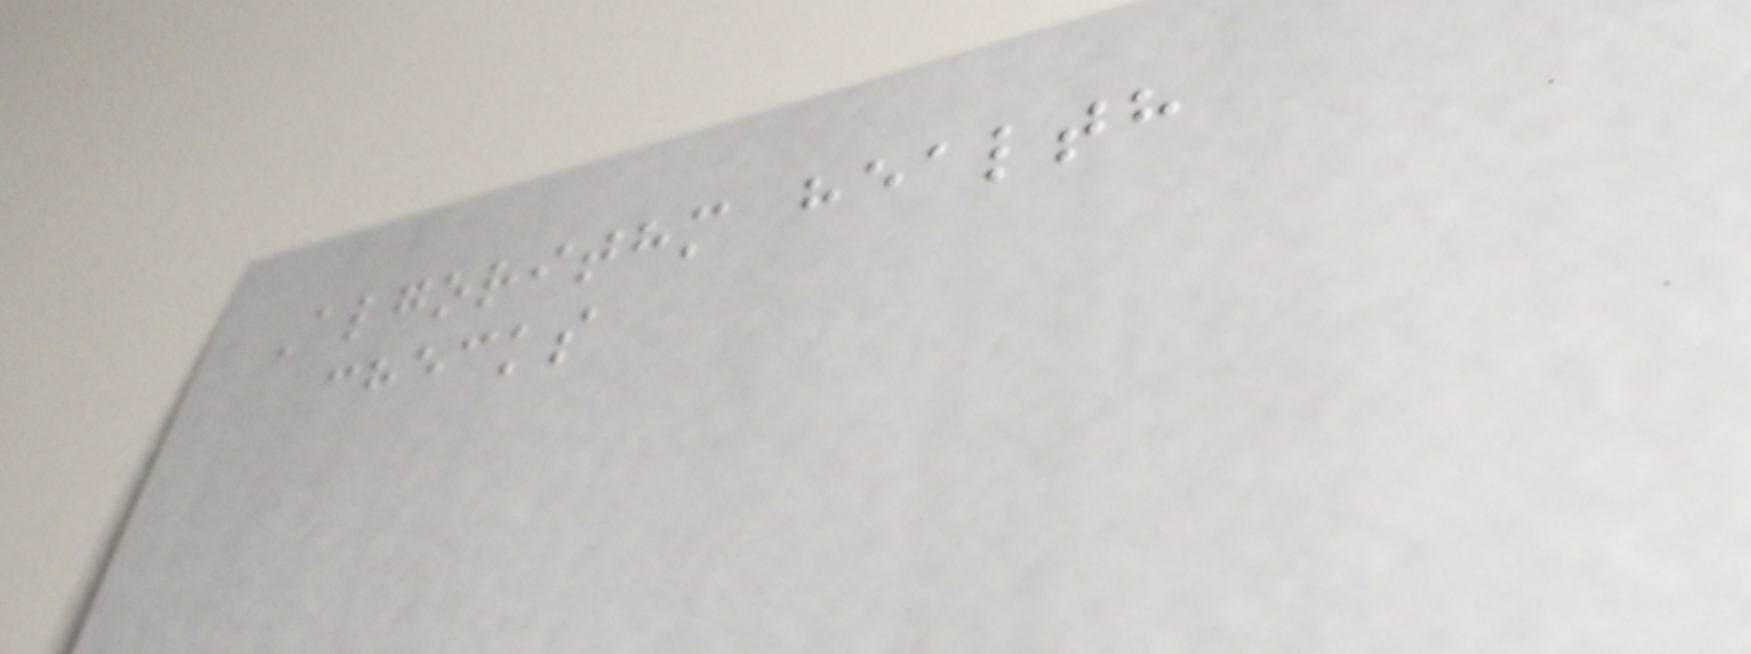Algorithm health
checks
